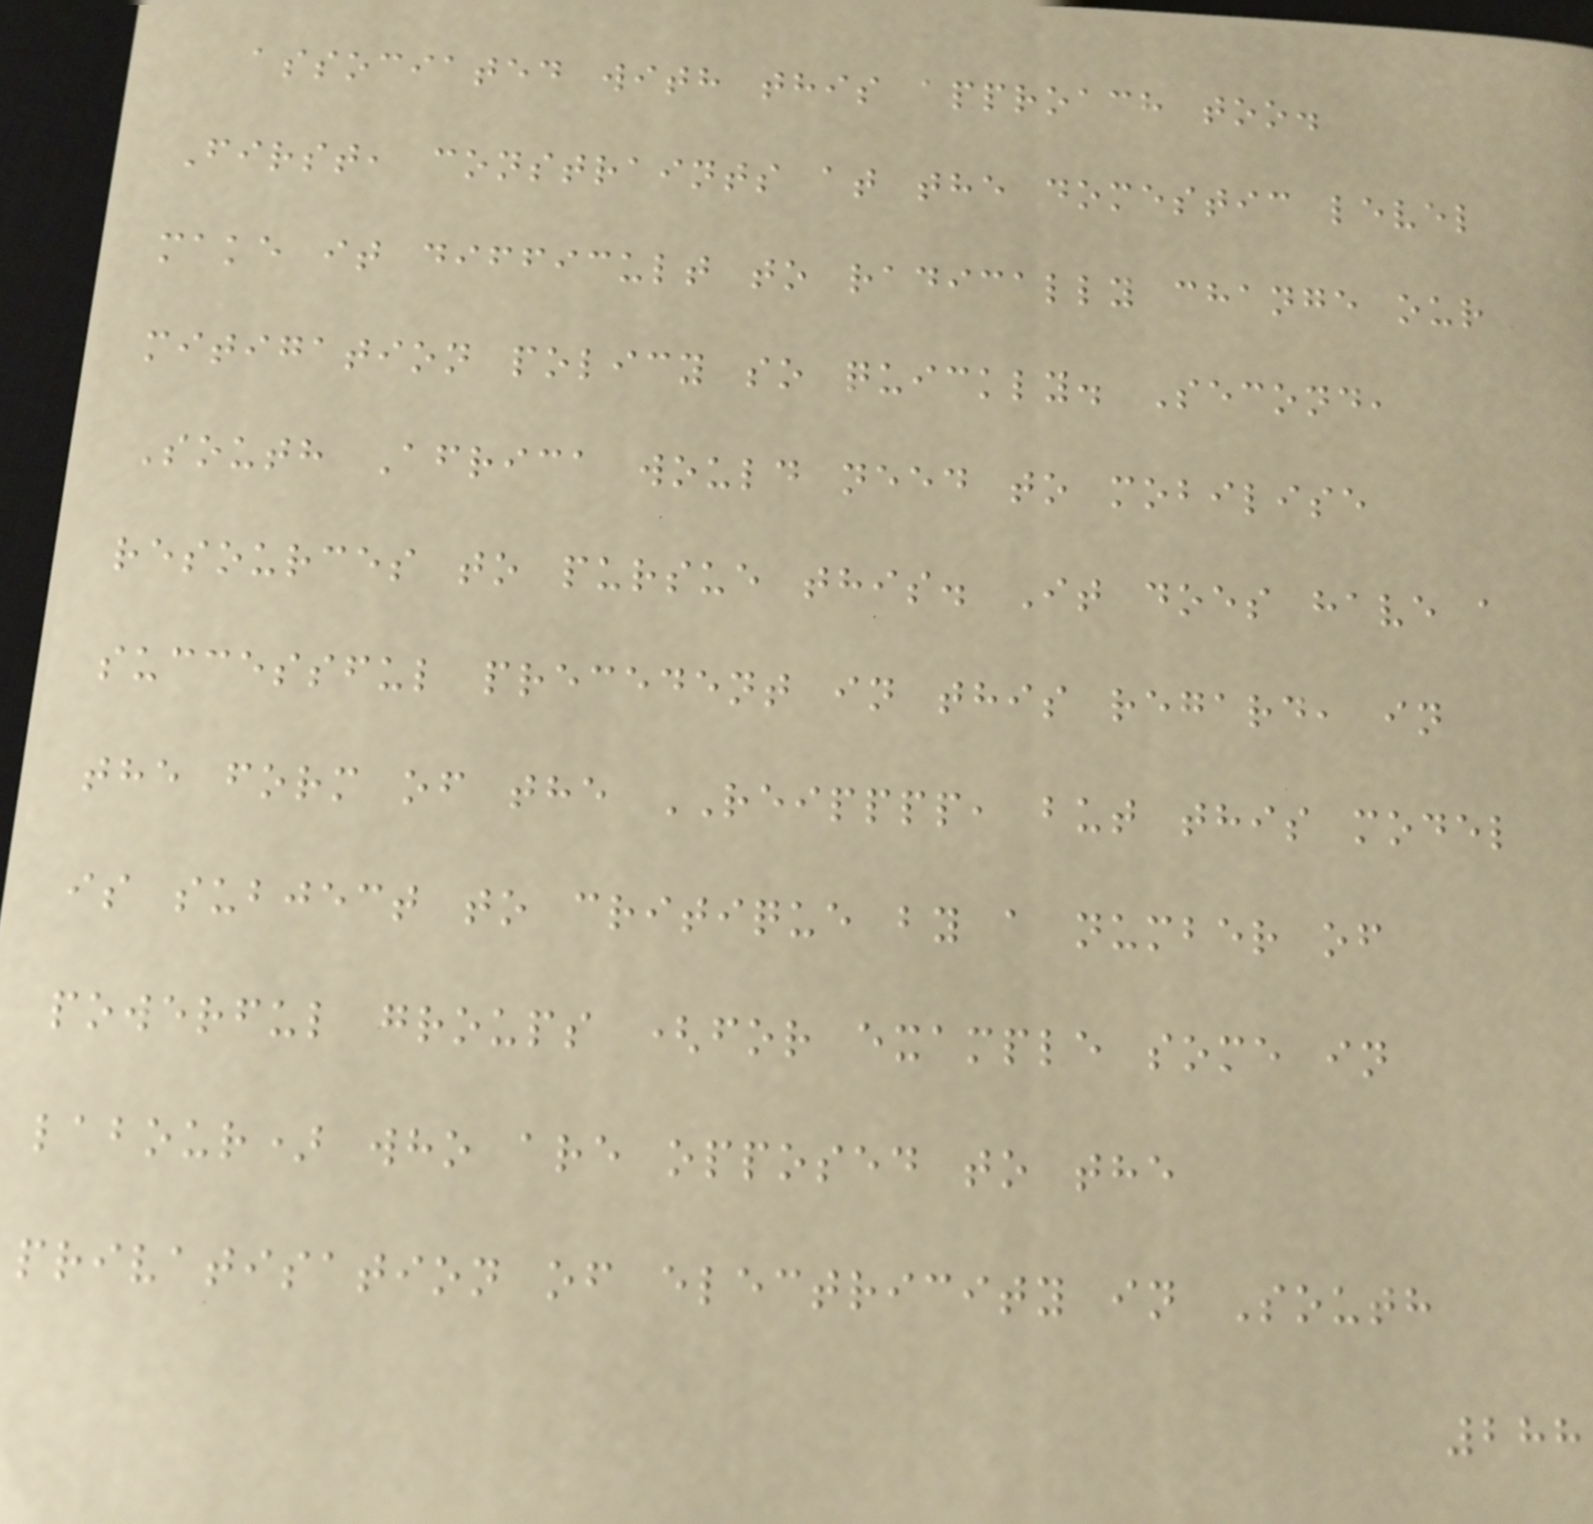associated with this approach too.
First, constraints at the domestic level
make it difficult to radically change our
mitigation policy so quickly. Second,
South Africa would need to mobilise
resources to pursue this. It does have a
successful precedent in this regard, in
the form of the REIPPPP, but this model
is subject to critique by a number of
powerful groups (for example some in
labour) who are opposed to the
privatisation of electricity in South
288
